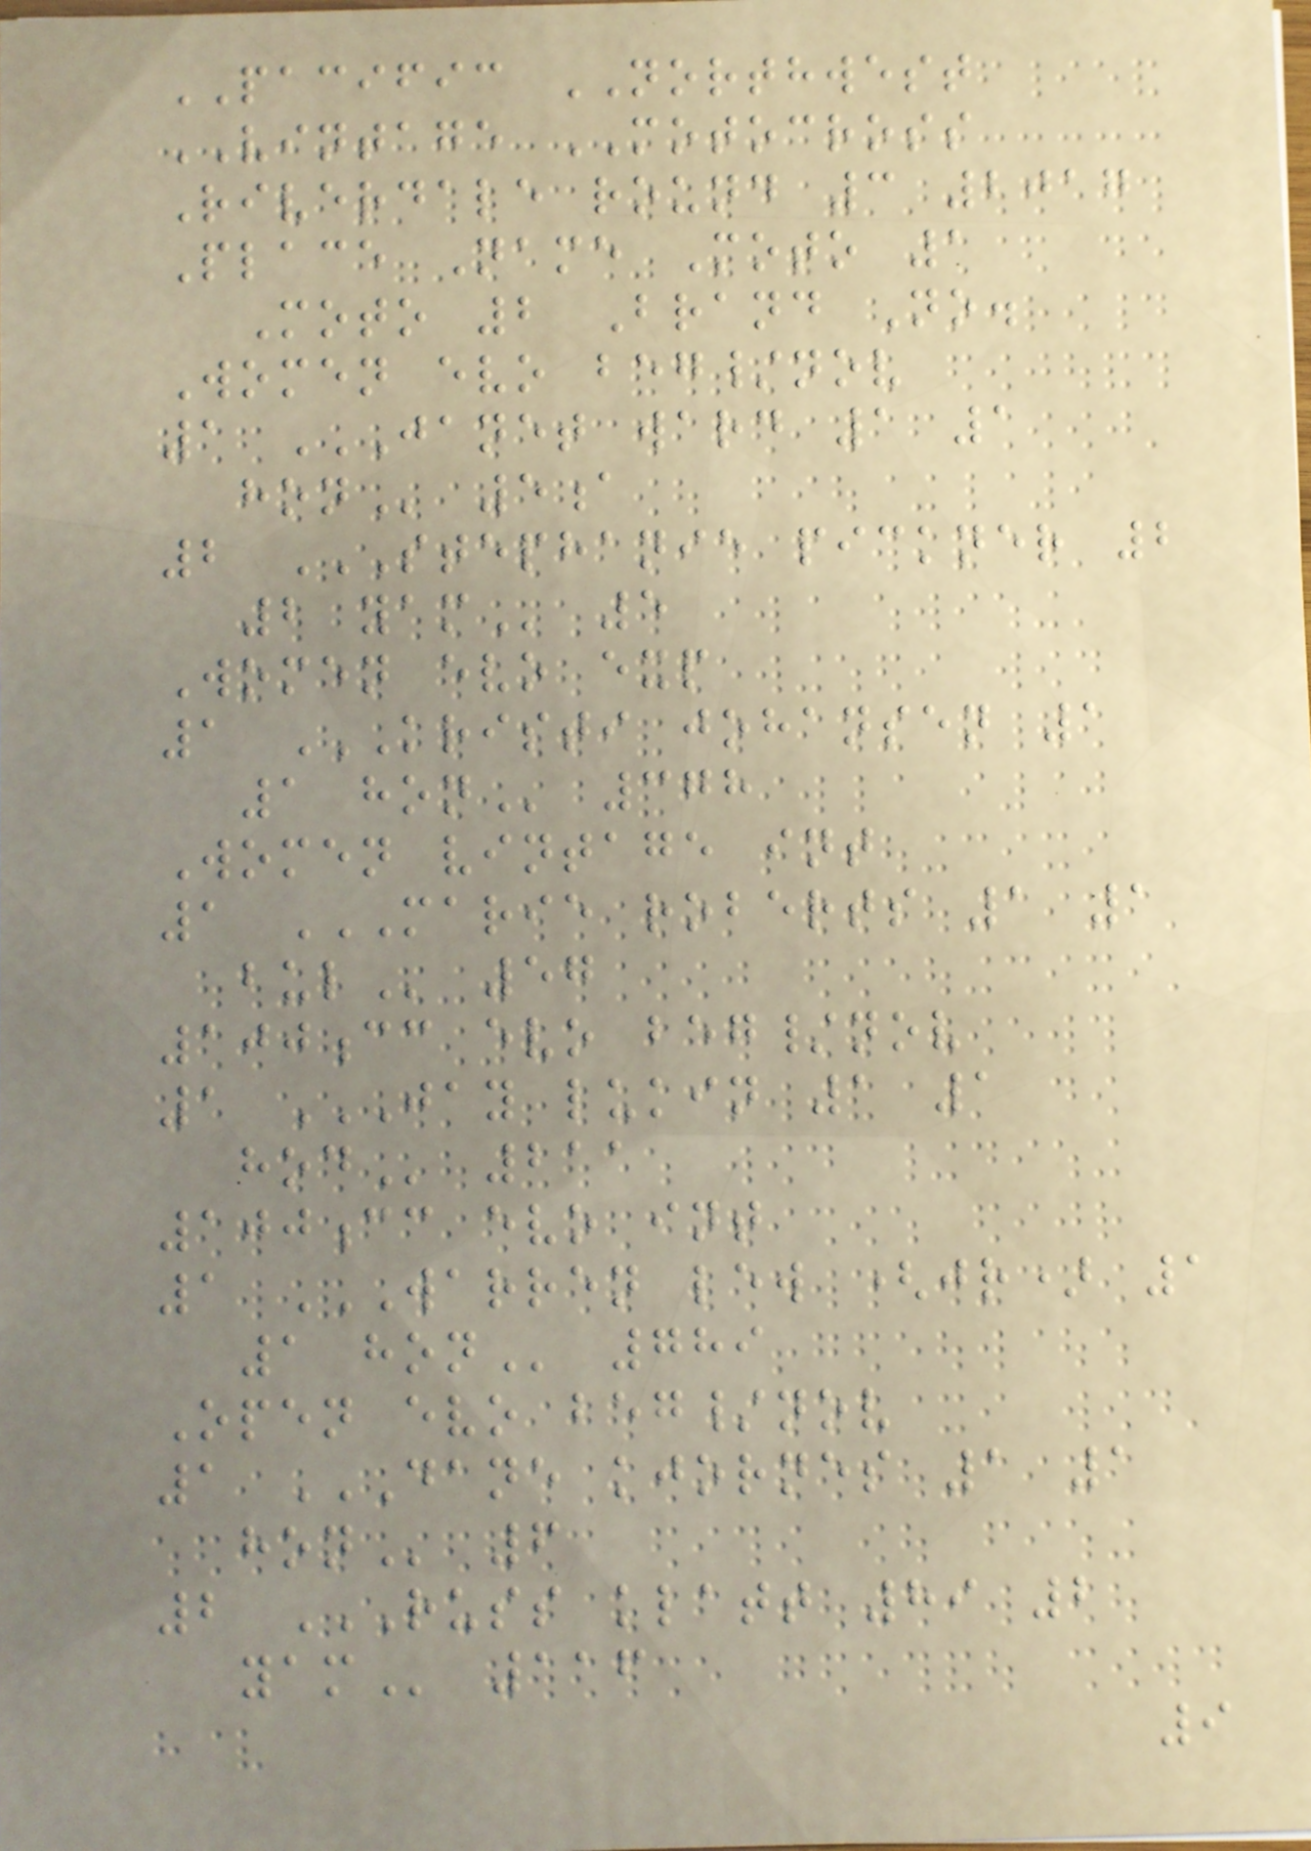PACIFIC NORTHWEST
VINTAGE MOTOCROSS
Riverdale round 3 2017
Place Name Moto 1
Moto 2 Brand No.
Women evo beg/nov
1 JANET WARD 1 1
HON 5a
2 STEPHANIE PICKNER 2
2 YAM 5
Women evo exp
1 KRISTI JOHANSEN 1
1 HON 378
Women vintage int
1 MARIE ROBERTS 1 1
BUL 57
100cc evo beg/nov
1 JAY LUKIN 1 1
HOD 211
100cc evo int
1 WARREN LEW (JR) 1
1 HON 789
Open evo beg/nov
1 DANE KJORNES 1 1
HON 6
2 RUSS KLATT 89 2
YAM 116
9
